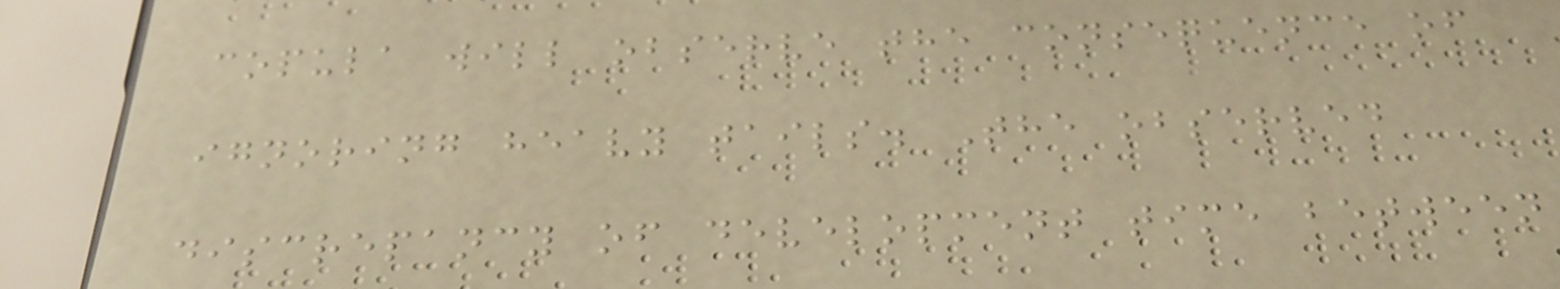copula will observe the consequence of
ignoring heavy tails. The observed
discrepancy of development time between
